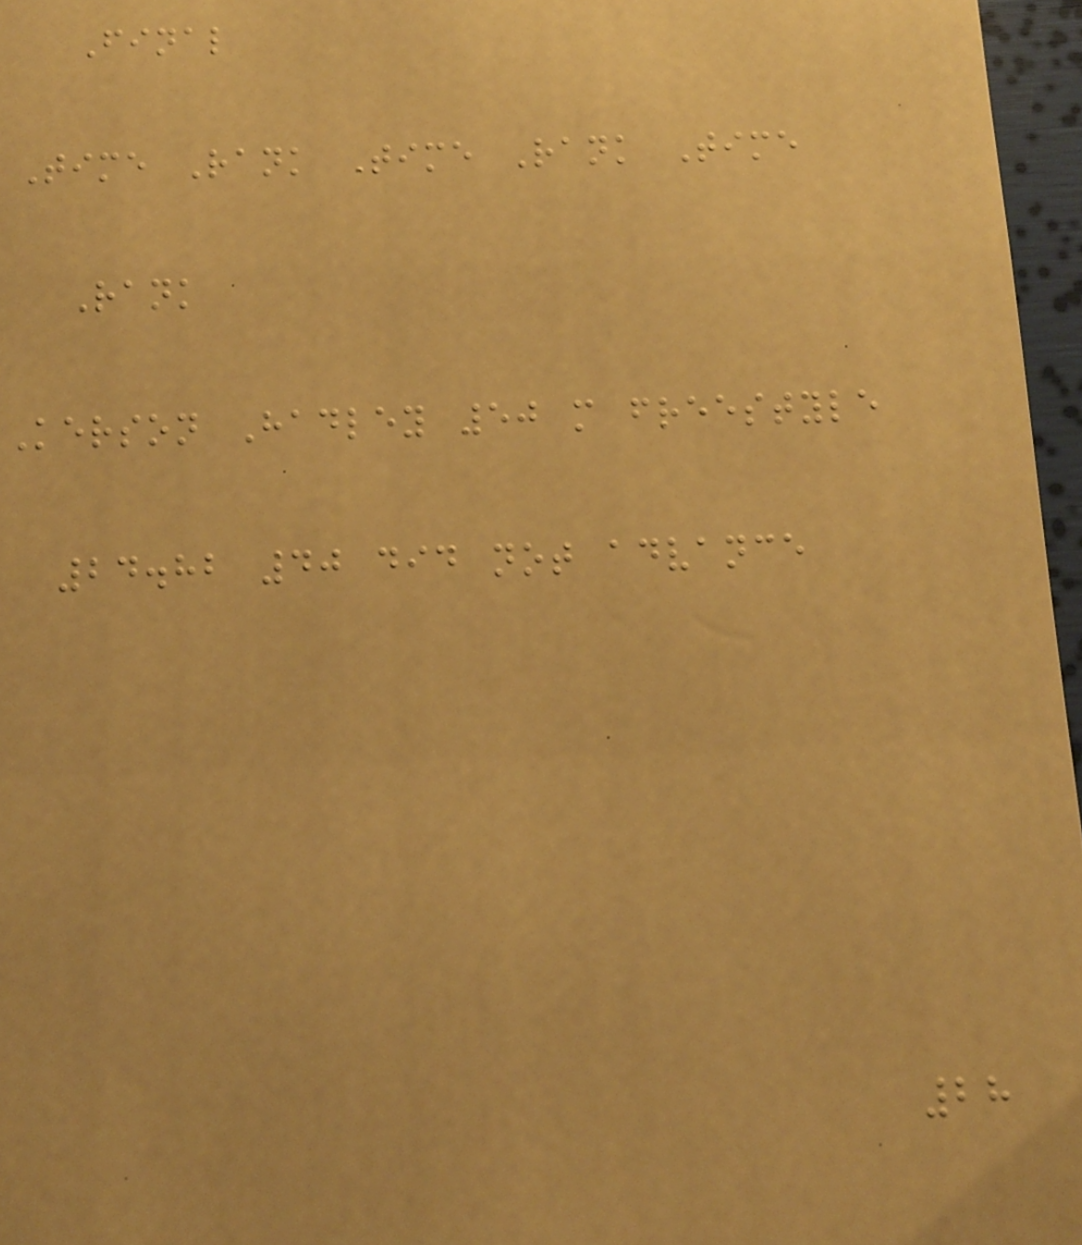Final
Time Rank Time Rank Time
Rank
Kerson Hadley 50 m freestyle
24.82 40 did not advance
28
